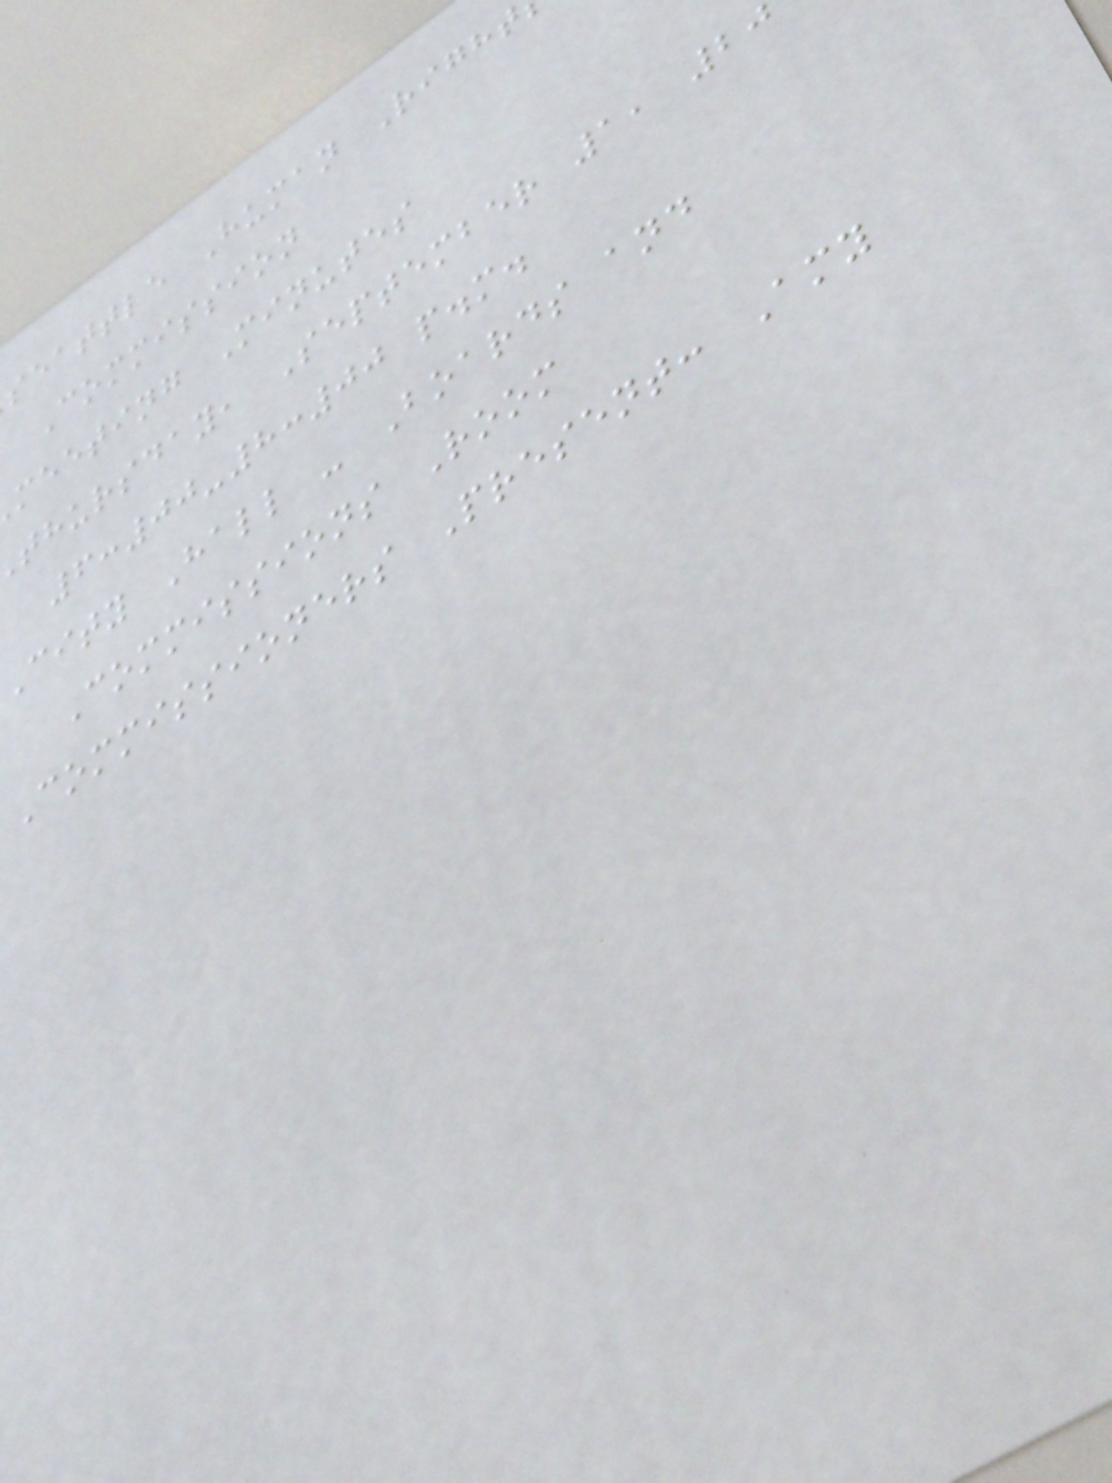seattle Human Right
Commission
meeting Minutes
thursday, September 1, 20
6:00-8:00 p.m.
City Hall - Boards and
Commissions Room
Commissioners Present: Amy
